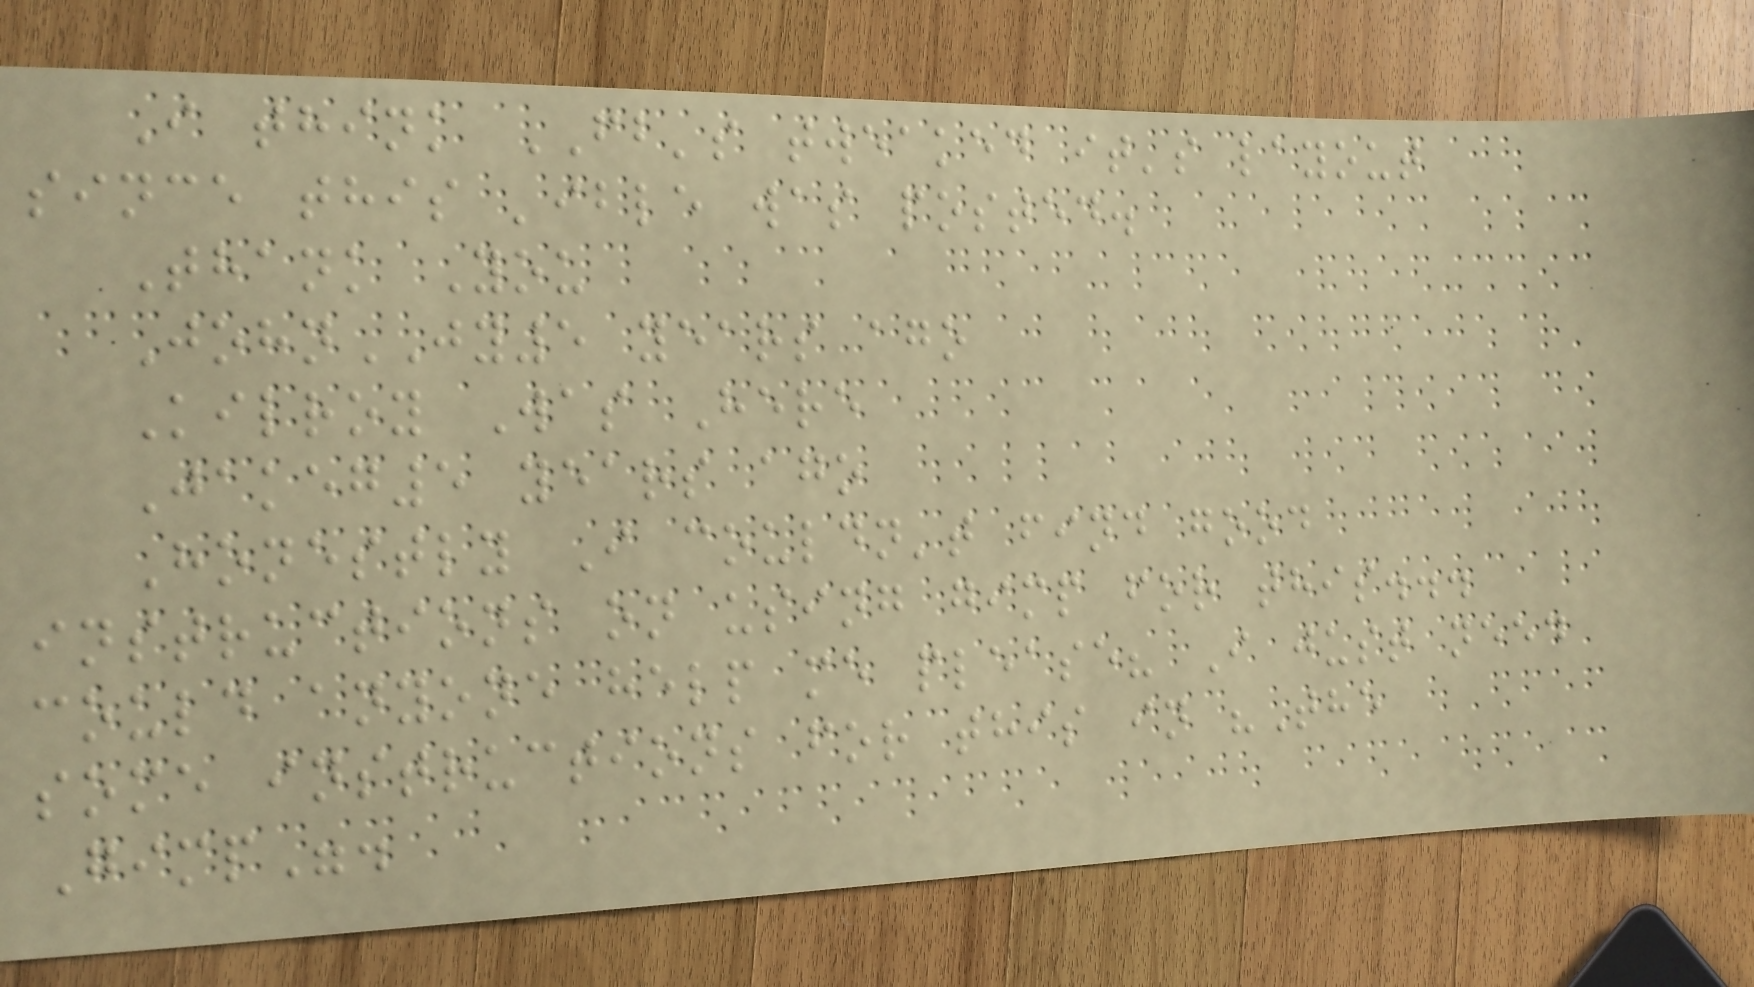I think FB's tweaked it's layout
since this 'ible was posted.
Thank You
JohnJY5 years ago
Kilroy Was Here
Jakeg5 years ago
Honestly I couldn't find good
instructions on using gimp for this...
could anyone help me please? I just need
some instructions for this in "The
Gimp".
